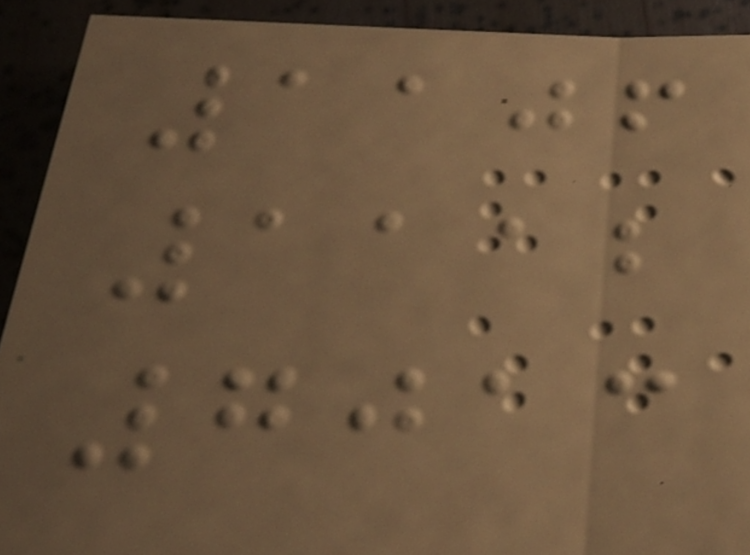1106
1112
7013
